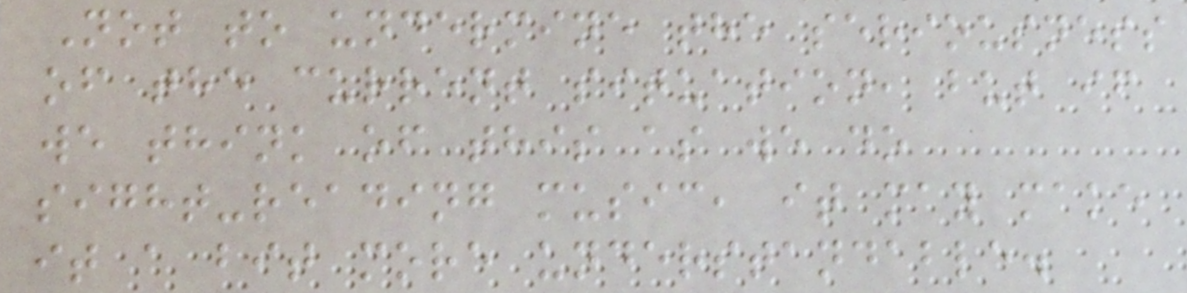Not to undermine the seriousness
of the current situation, but if
we think of this as we do
sight-reading music, it may make
it a bit more understandable.
